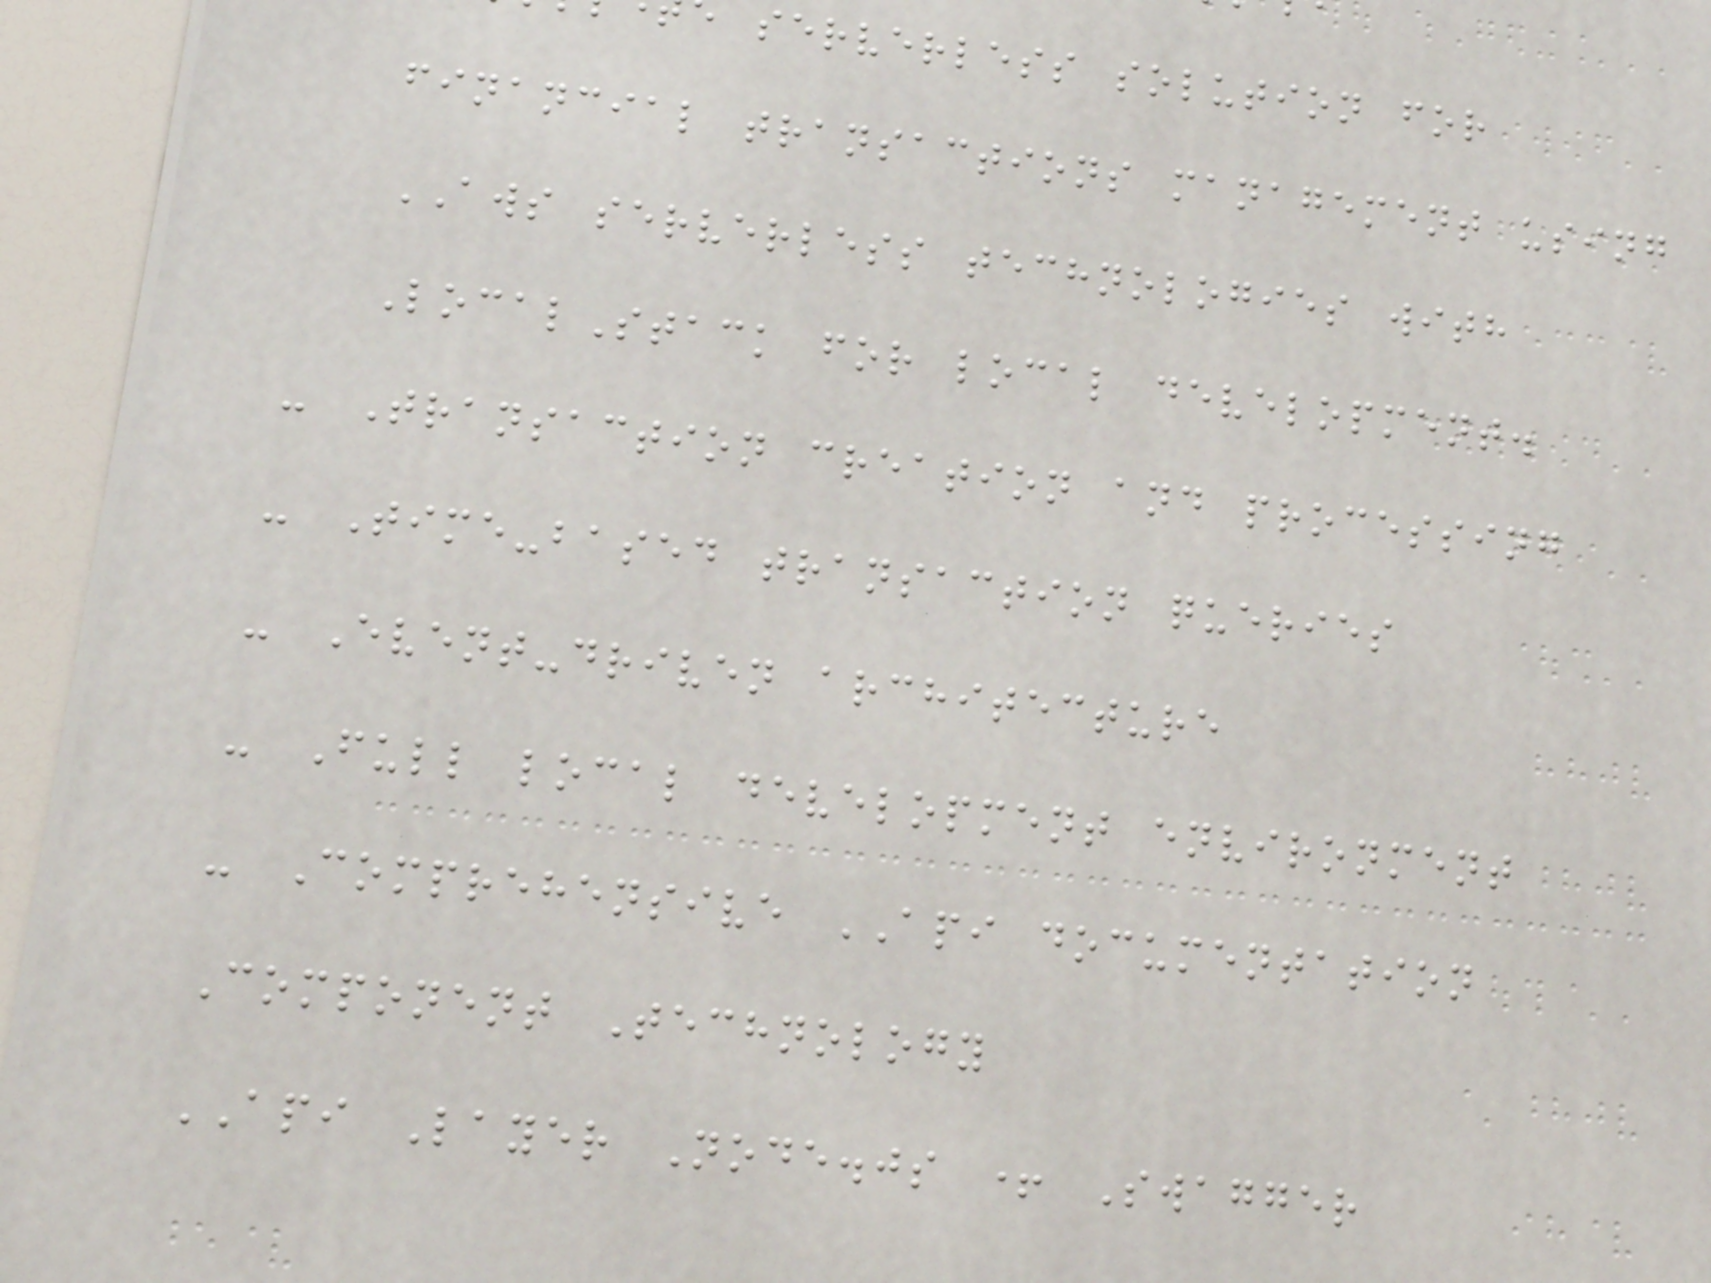serverless solution for
financial transactions management using
AWS serverless technologies with
LocalStack for local development.
- Transaction creation and processing
- Time-based transaction queries
- Event-driven architecture
- Full local development environment
- Comprehensive API documentation
Component Technology
API Layer Node.js + Swagger
